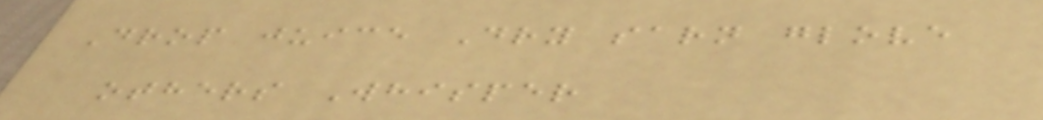Drop juice Dry sarn glove
others Whisper
